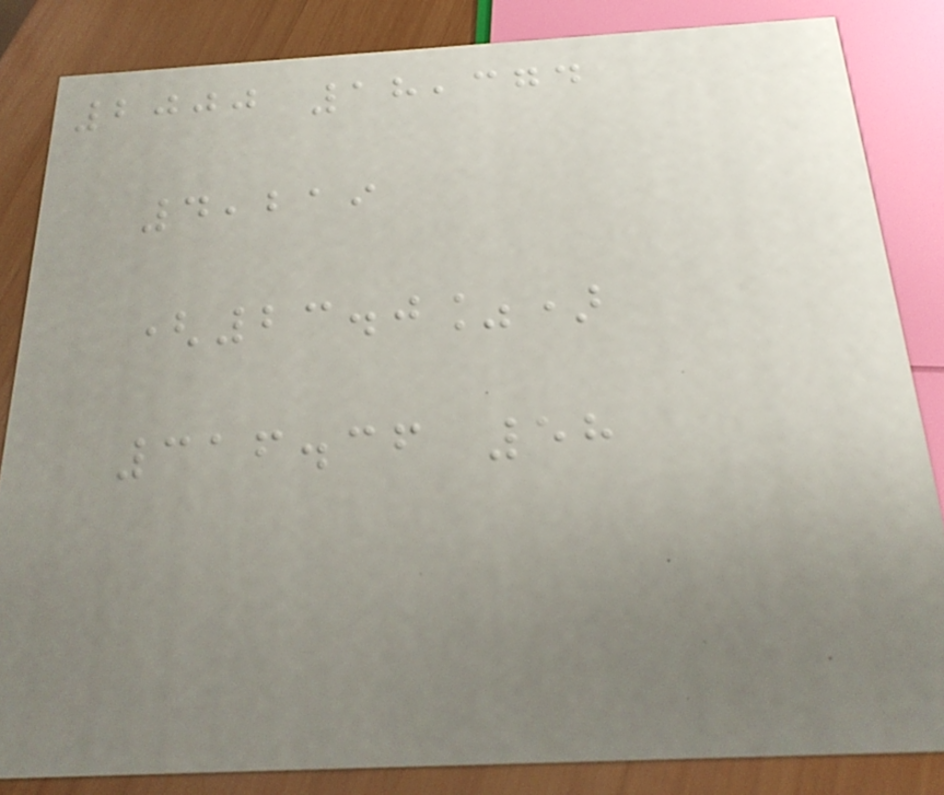2000 18,374
4,219
(23.0%)
316.36 58
